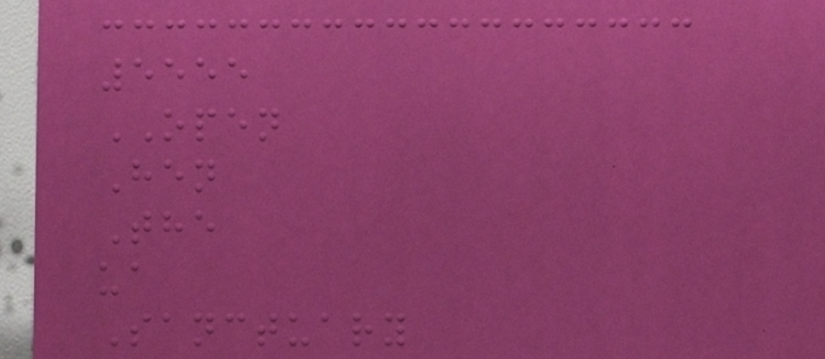5555
OPEN
Hen
The
ua
Sanctuary
